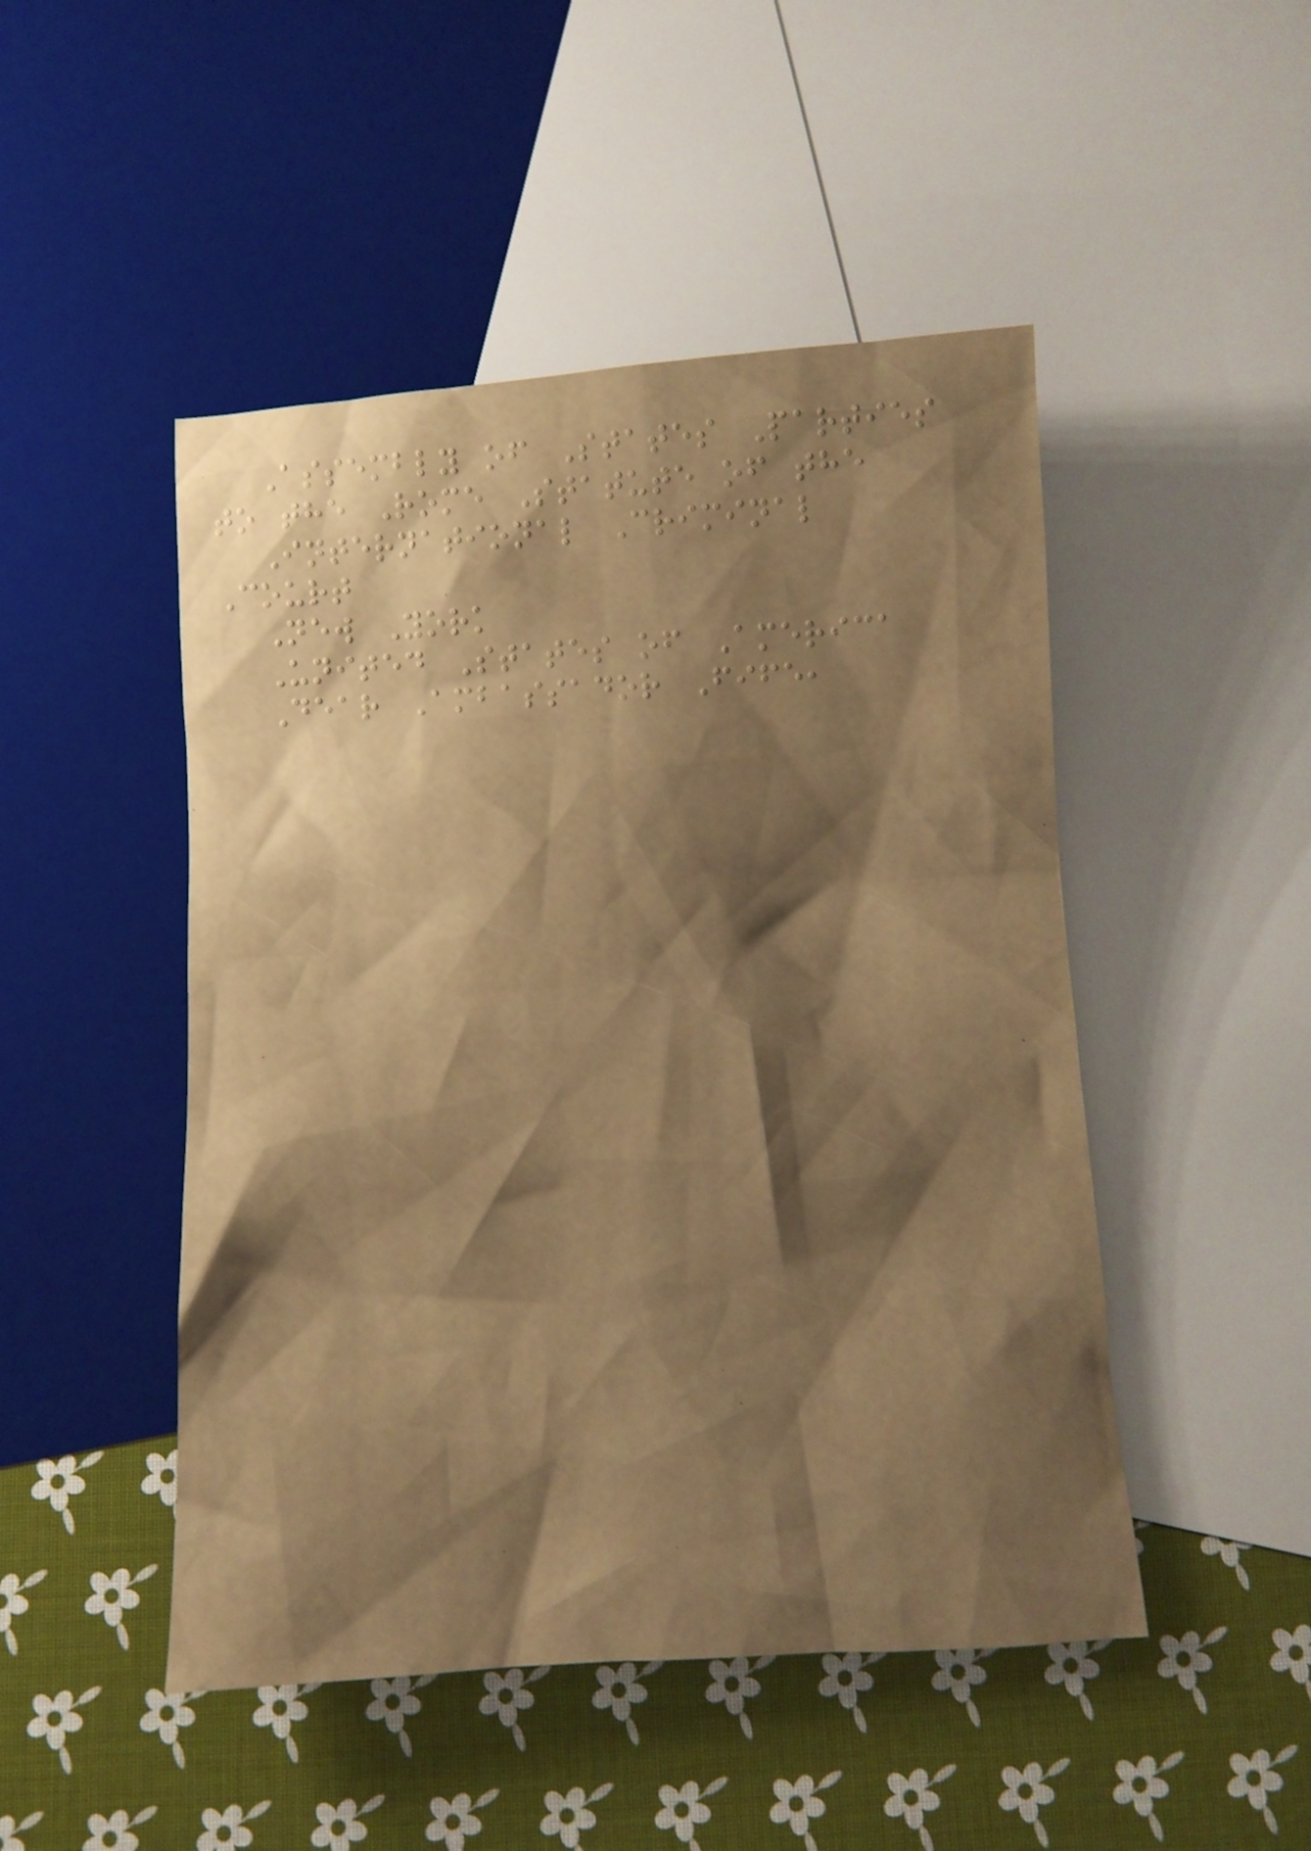Assembly of States Parties
to the Rome Statute of the
International Criminal
Court
New York
United States of America
Dear Ambassador Fife,
